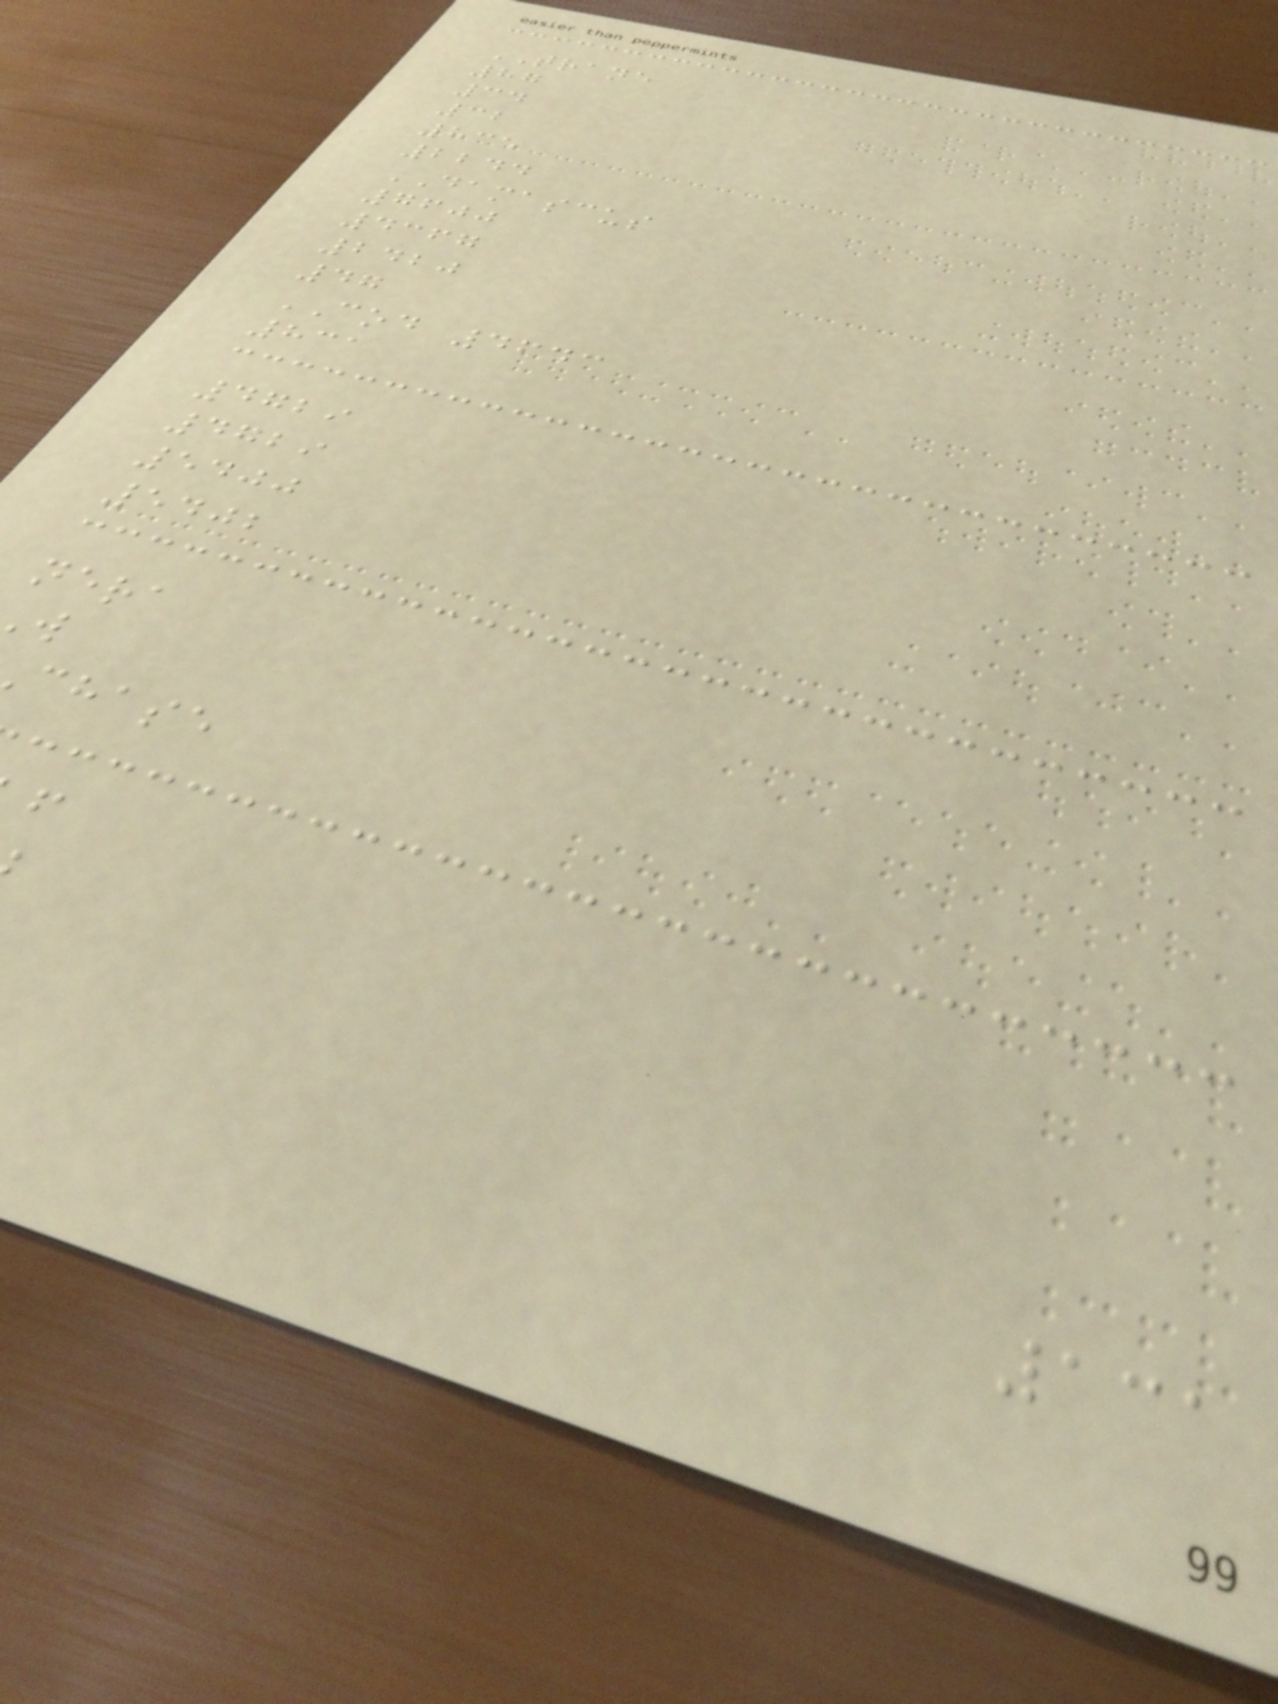TRANE
87
34
32
835
2244
DAMASCUS
7600
4367
2420
47
COD 4643
831
4729
4729
5400
5402
nera
chase
131
